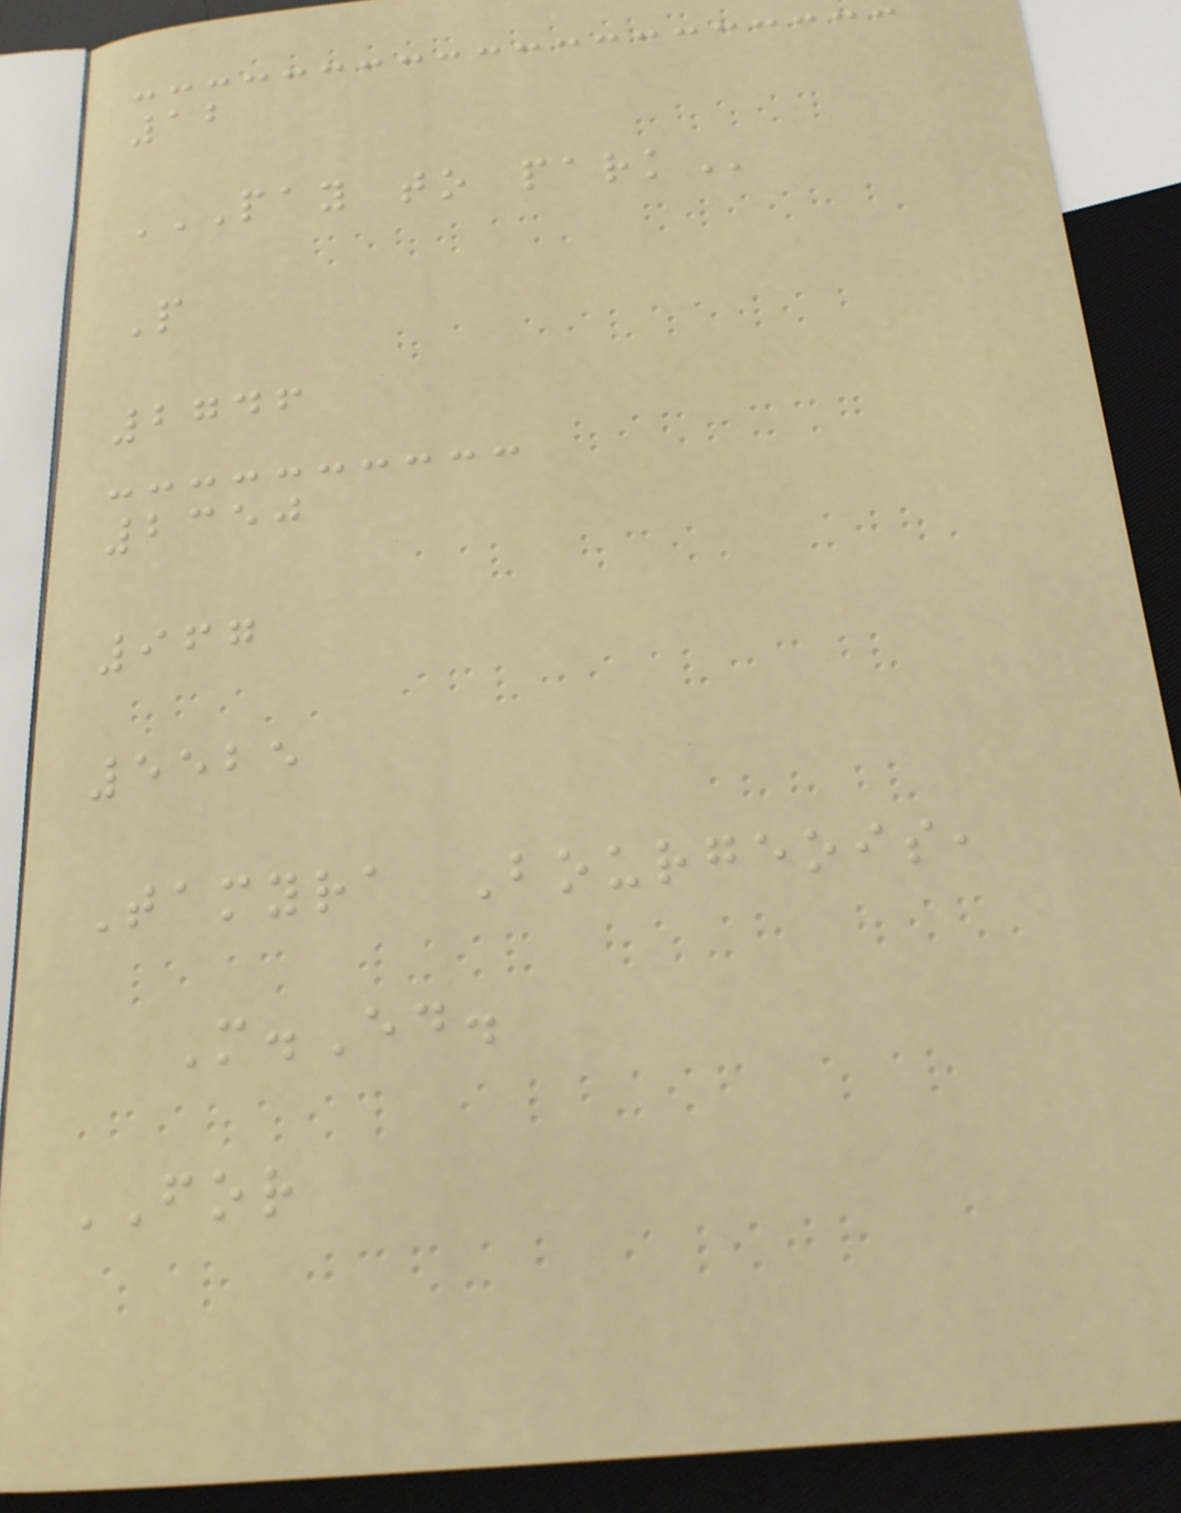12
PAY TO PARK
P
2746
2350
967
5525
Tamyra Bourgeois,
M.Ed.
FOR
